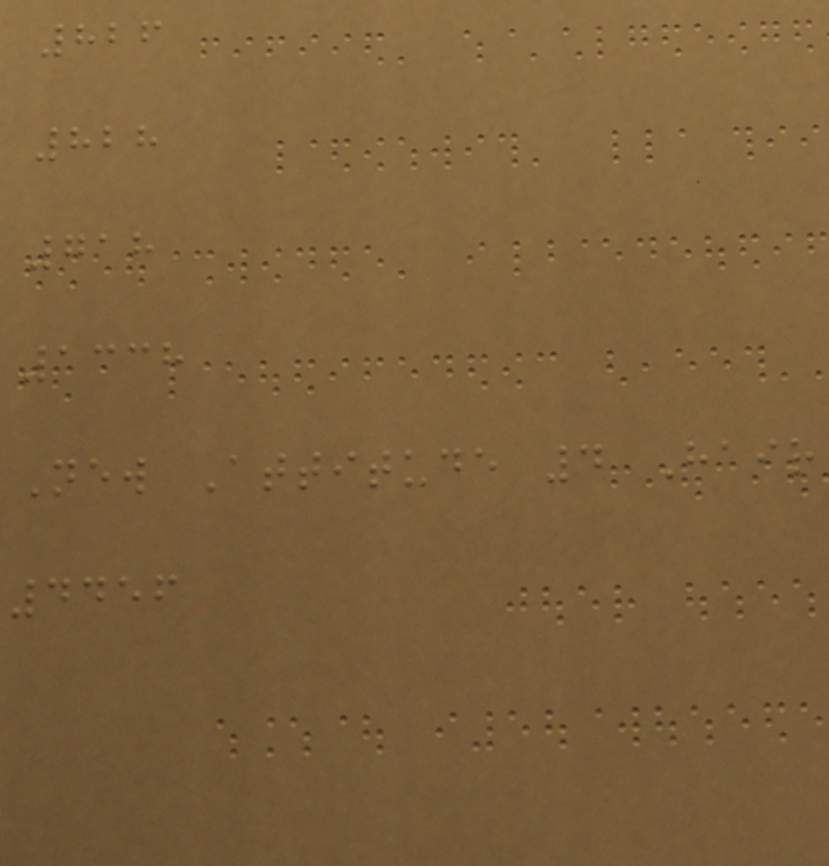826
828
718
1338
New Attitude 4 Hair
4456
